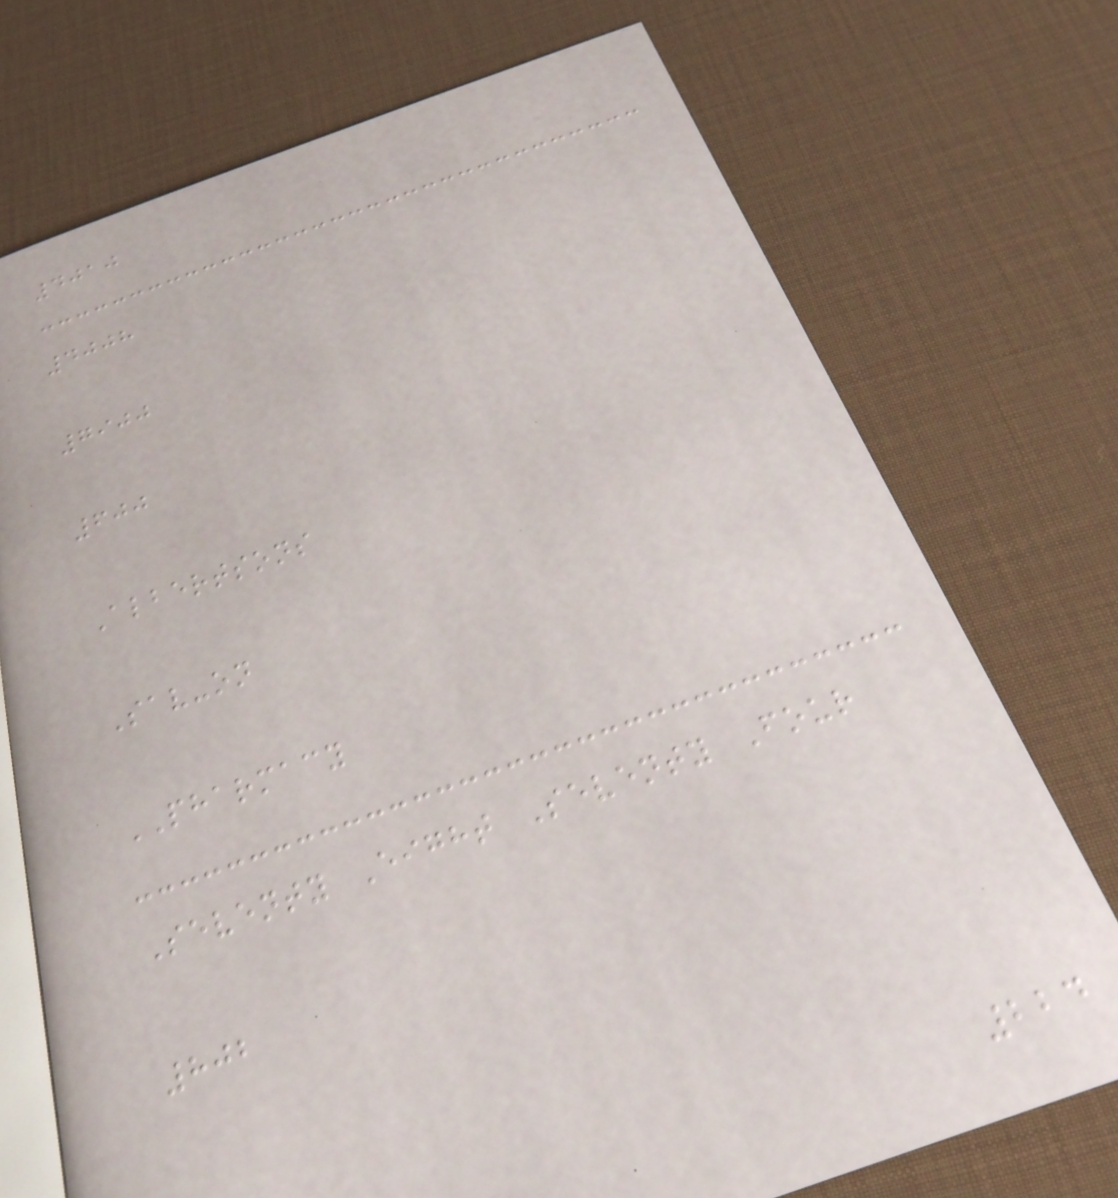4010
4008
7900
600
Albertsons
Sav-on
PHARMACY
Seventy Eight Seventy Four
802
224
